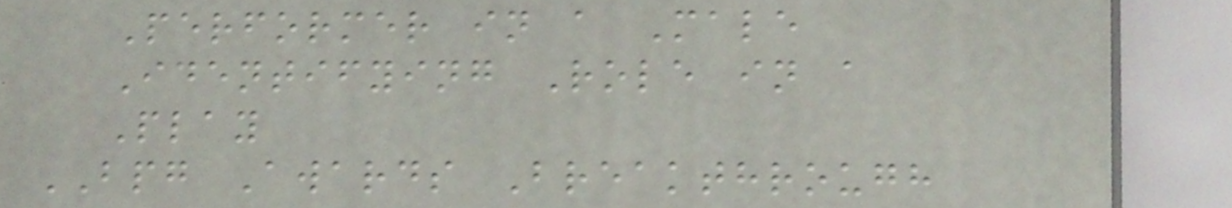Performer in a Male
Identifying Role in a
Play
BPG Awards Breakthrough
